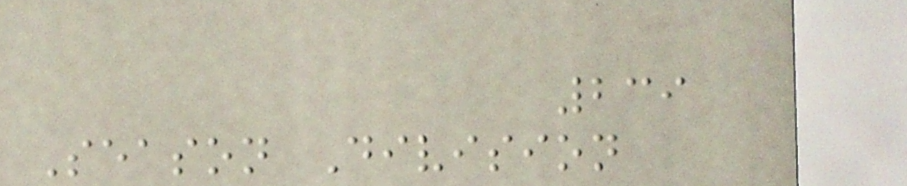239
Season Division
